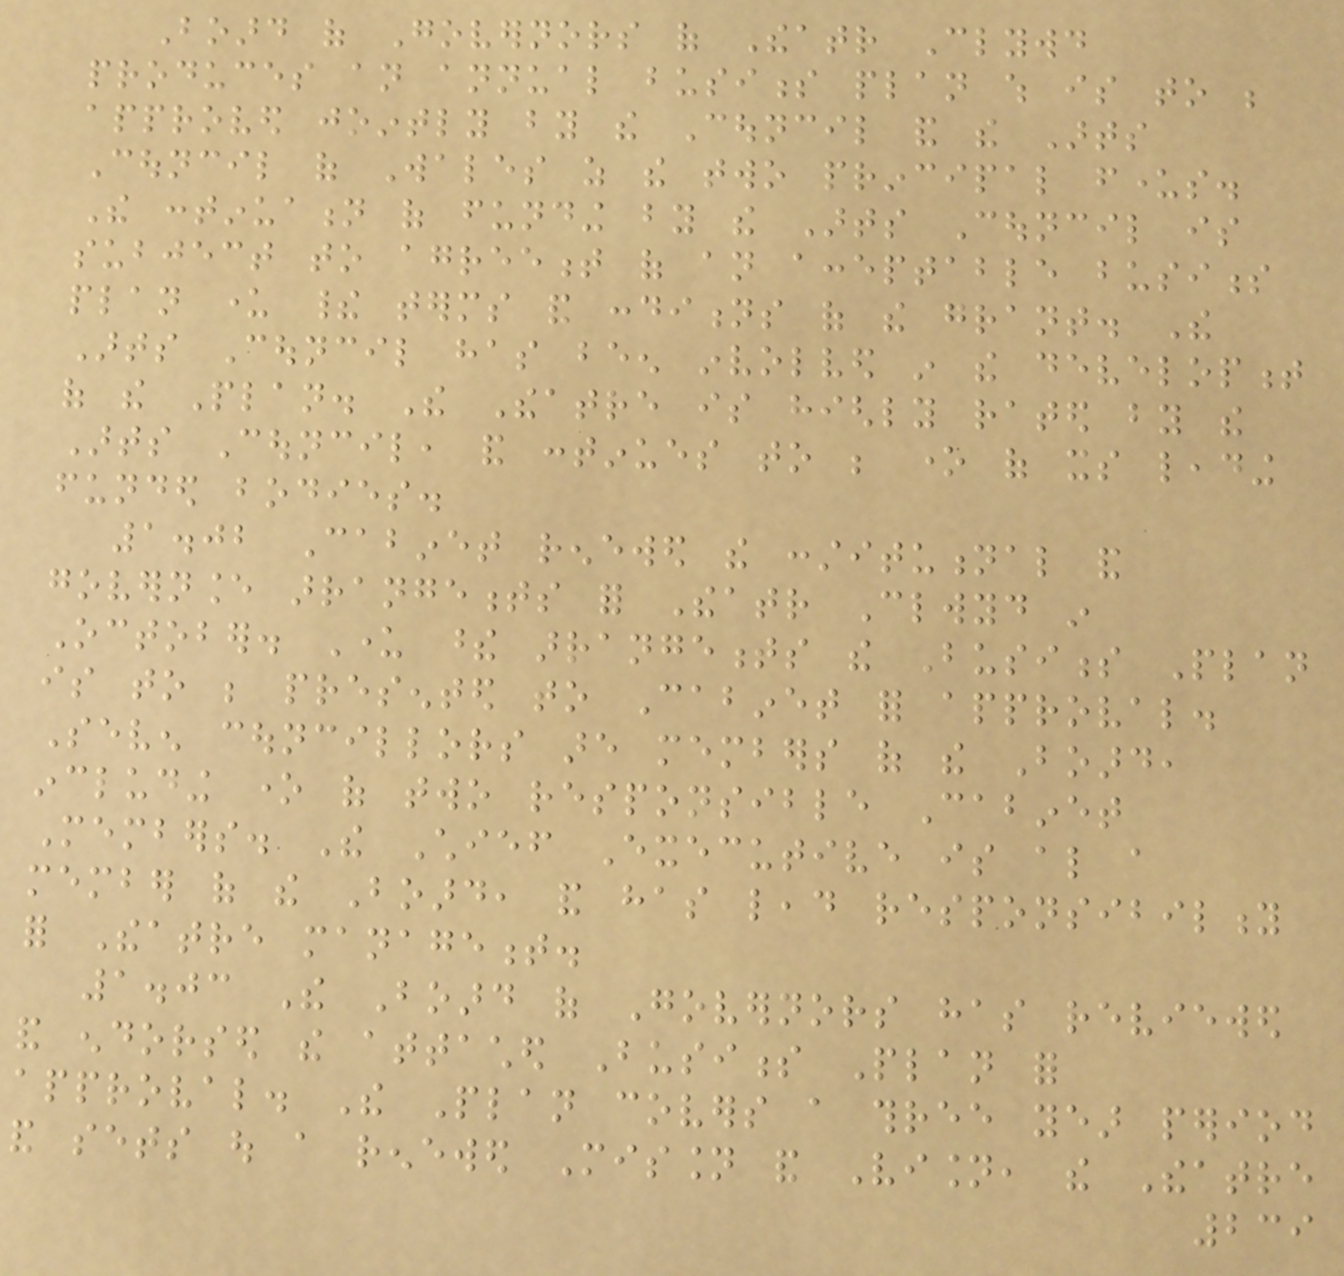Board of Governors of Theatr Clywd
produces an annual business plan which is to be
approved jointly by the Council and the Arts
Council of Wales as the two principal funders.
The continuation of funding by the Arts Council is
subject to agreement of an acceptable business
plan under their terms and conditions of the grant. The
Arts Council has been involved in the development
of the Plan. The Theatre is highly rated by the
Arts Council, and continues to be one of its leading
funded bodies.
1.02 Cabinet renewed the constitutional and
governance arrangements for Theatr Clwyd in
October. Under these arrangements the Business Plan
is to be presented to Cabinet for approval.
Seven councillors are members of the Board,
including one of two responsible Cabinet
Members. The Chief Executive is also a
member of the Board, and has lead responsibility
for Theatre management.
1.03 The Board of Governors has reviewed
and endorsed the attached Business Plan for
approval. The Plan covers a three year period
and sets out a renewed Mission and Vision, the Theatre
239
